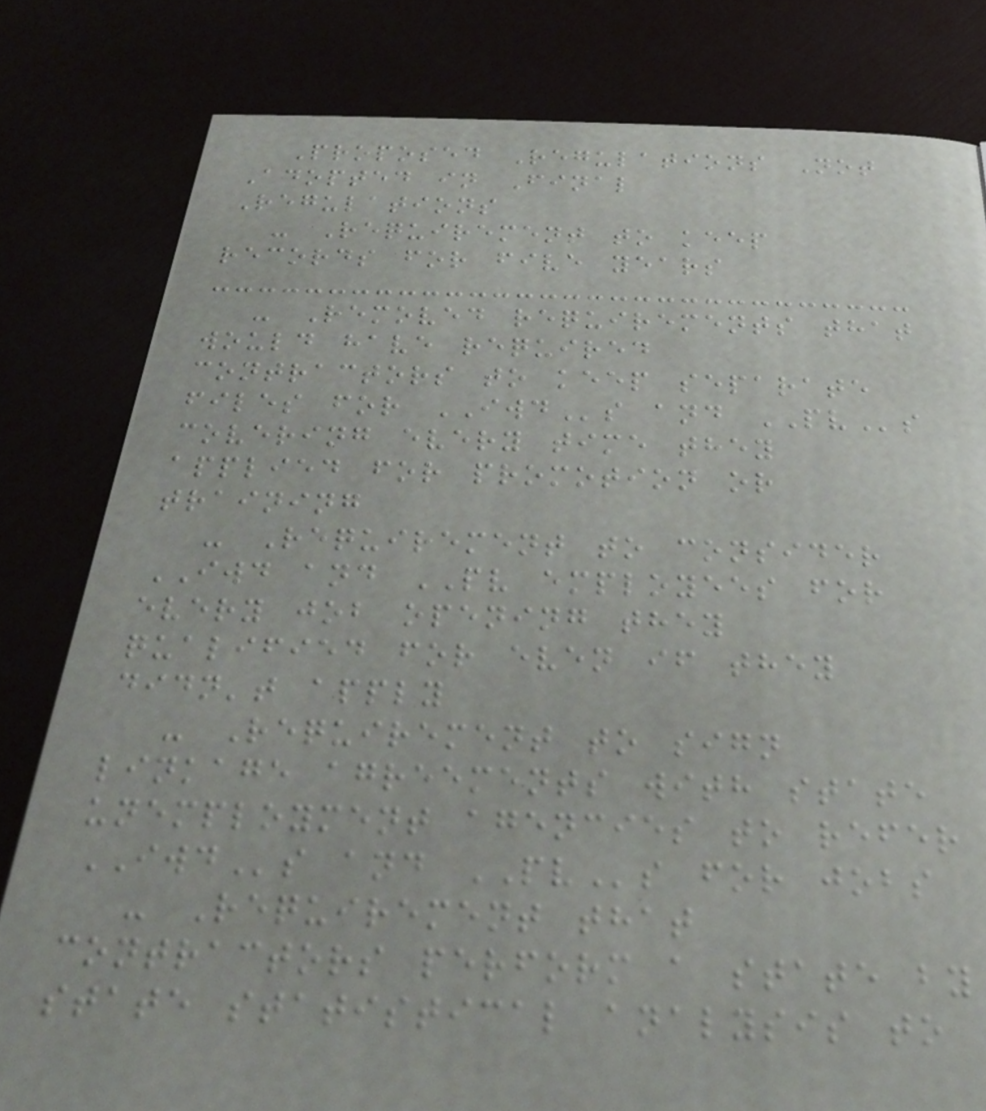Proposed Regulations Not
Adopted in Final
Regulations
- Requirement to keep
records for five years
- Removed requirements that
would have required
contractors to keep separate
files for IWDs and PVs
covering every time they
applied for promotion or
training
- Requirement to consider
IWD and PV employees for
every job opening they
qualified for even if they
didn't apply
- Requirement to sign
linkage agreements with state
unemployment agencies to refer
IWDs and PVs for jobs
- Requirement that
contractors perform a state by
state statistical analysis to
